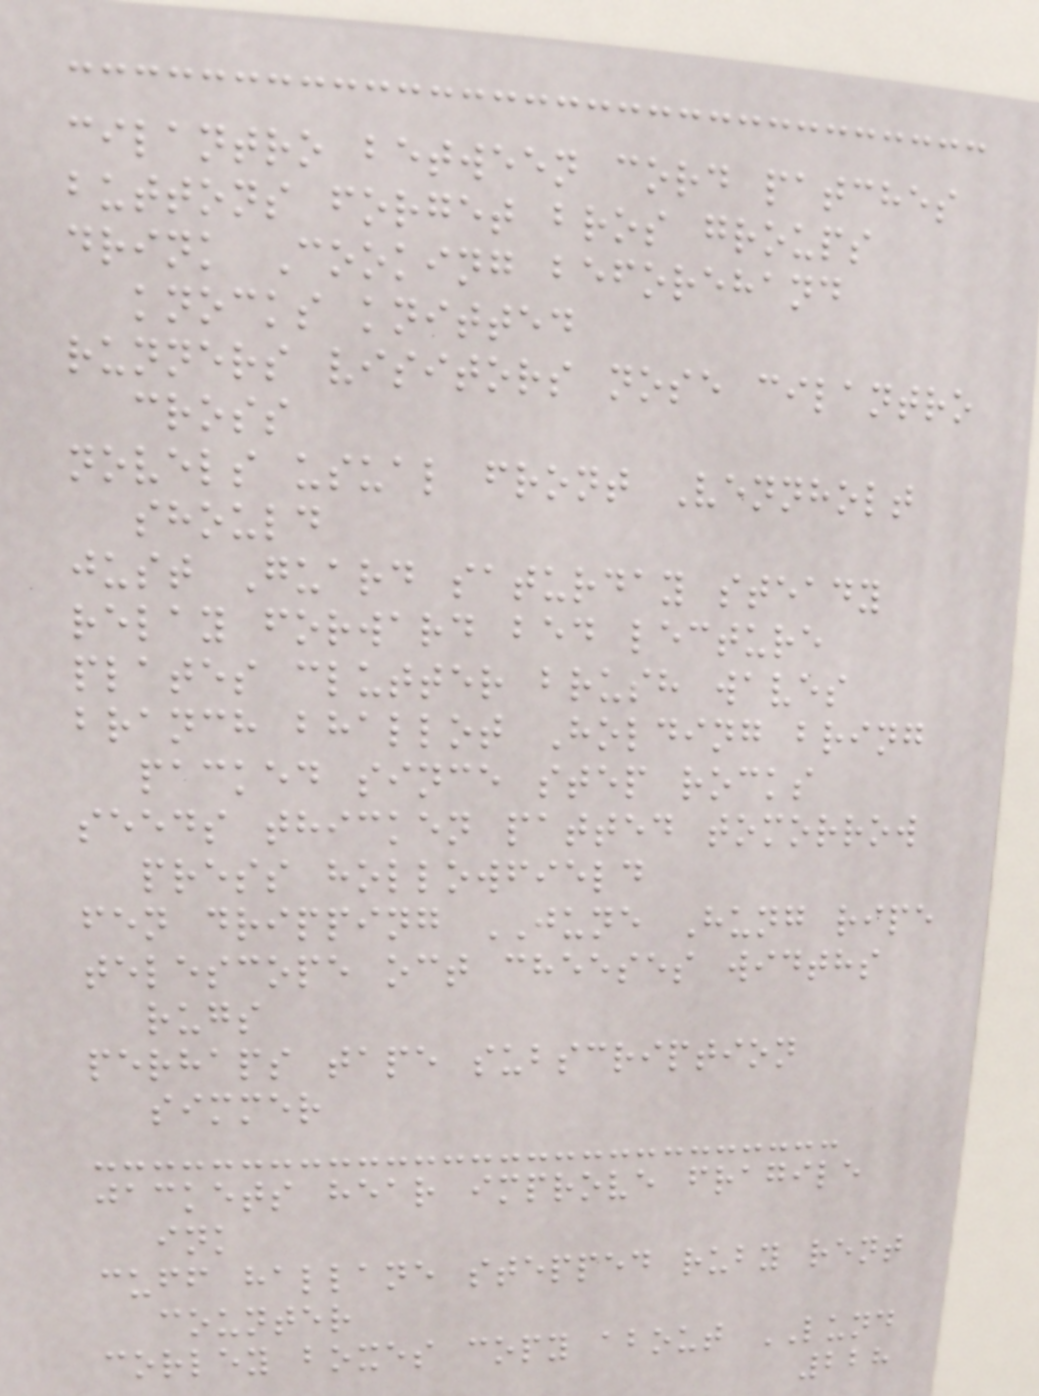cilantro between cord patches
buttons forget bros groups
drink Cooking beforehand
knocks knitted
runners visitors nose cilantro
cross
novels usual front Vennholt
should
just Guard saturday steady
relay forward bed lecture
plates clutter brush waves
branch bhallot Holding bring
packed since step rocks
seeds thicken patted tomorrow
press hollowfield
fen dripping JUNE Hung ripe
telescope oct cheeses widths
rugs
perhaps tape subscription
simmer
jackets hear improve fragile
ink
cuff hallane stepped ruby rent
counter
corley boxes copy about LUND
228
